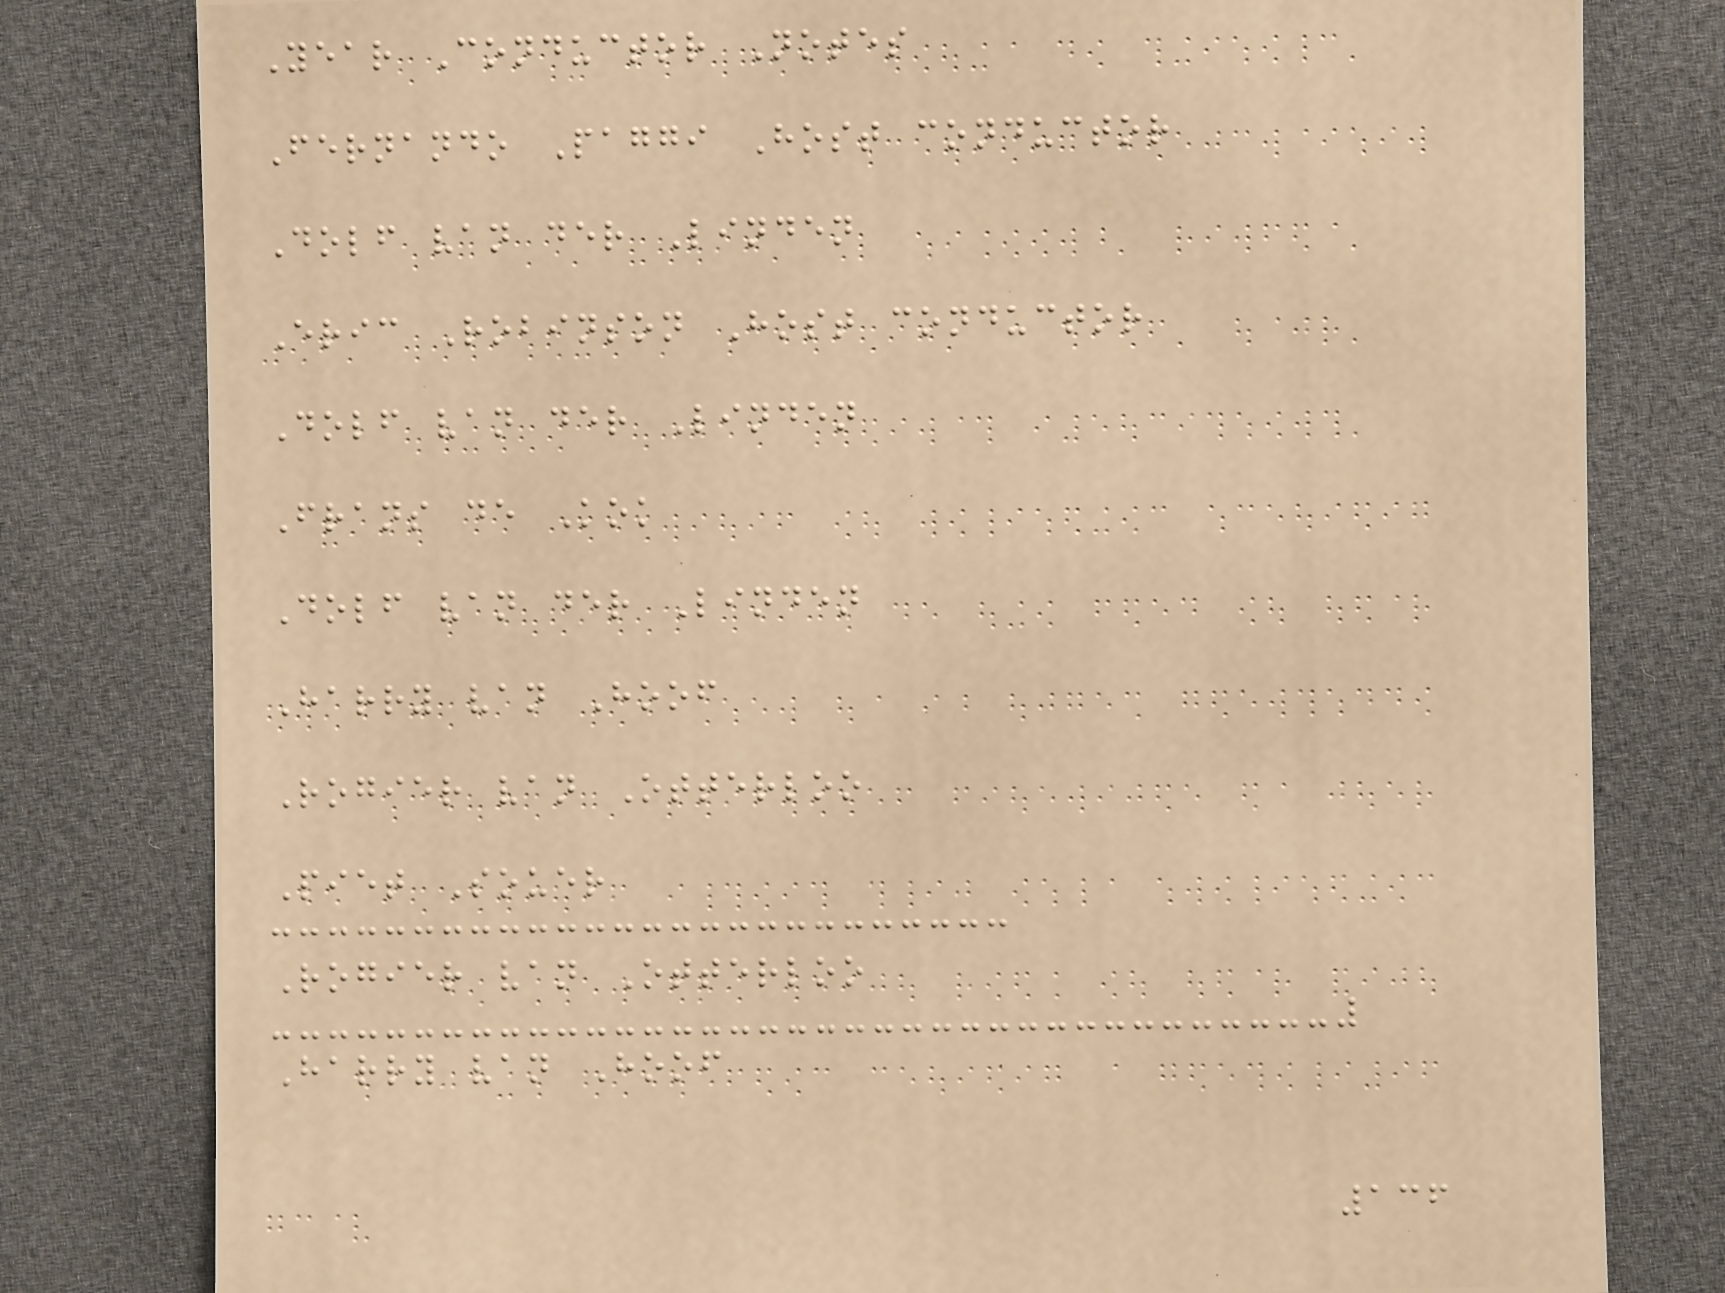Year Conductor Notes
Fernando Paggi Host conductor
Dolf van der Linden
Eric Robinson Host conductor
Dolf van der Linden
Frans de Kok
Dolf van der Linden
Harry van Hoof
Rogier van Otterloo
Piet Souer
Rogier van Otterloo
Harry van Hoof
136
